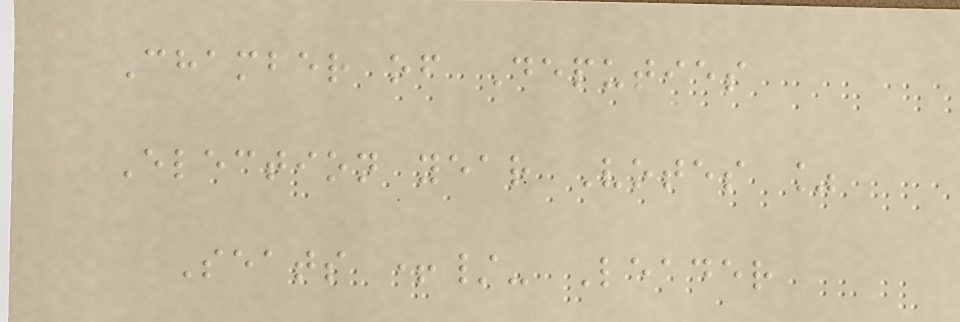Chamber of Deputies
Election year Votes %
Seats +/- Leader
